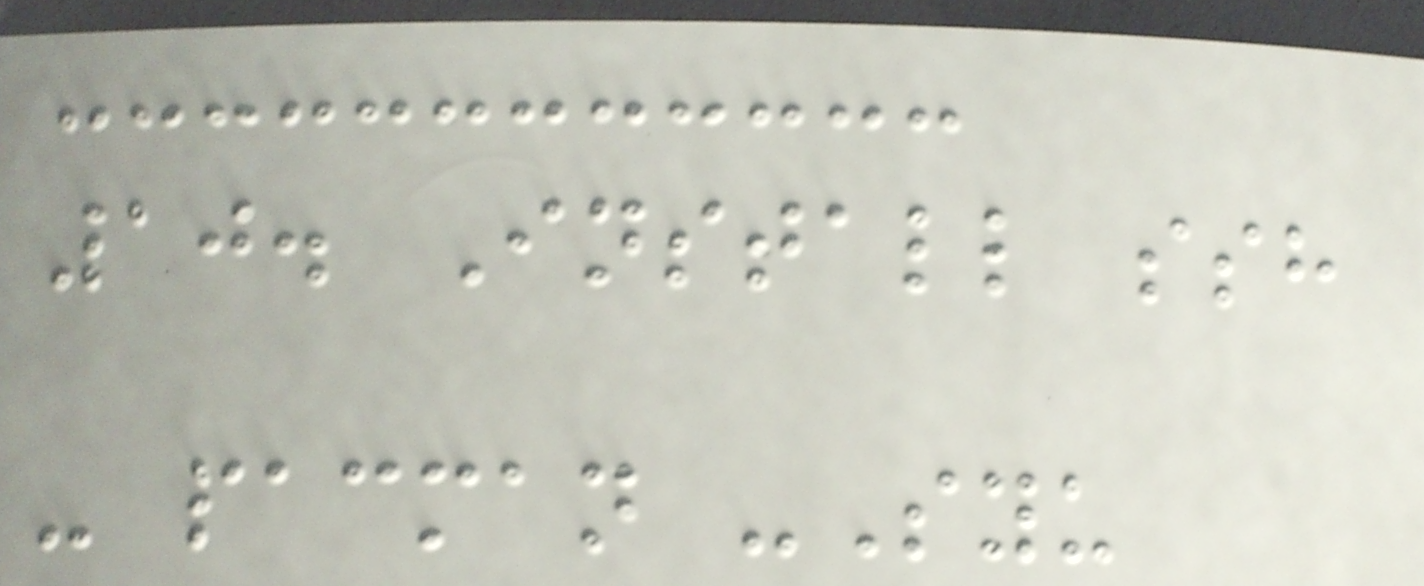10. Install ssh
- pacman -Syu
